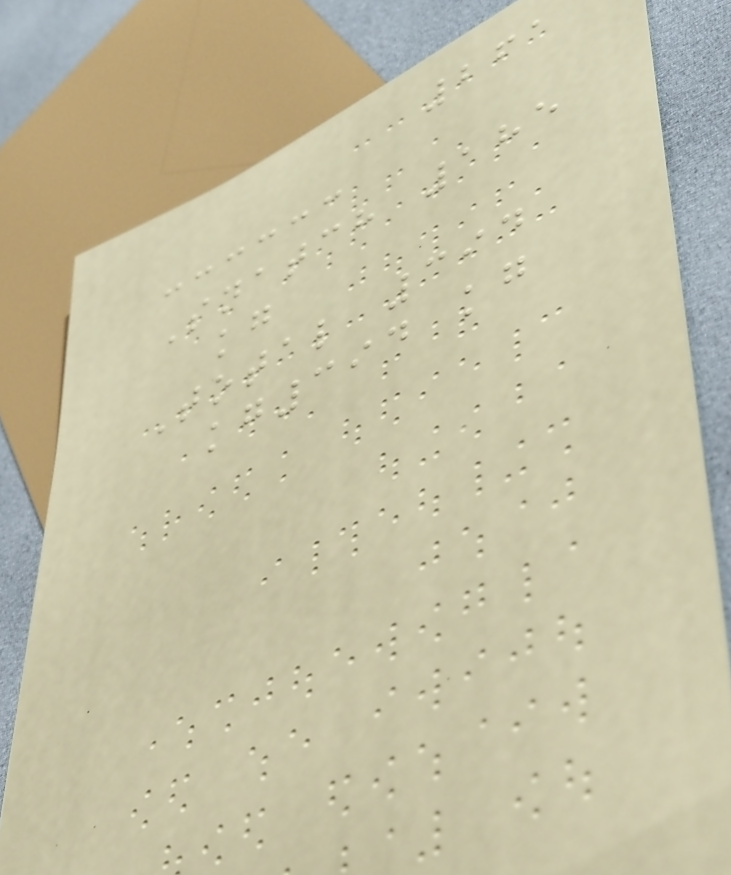261
Snatch 185
kg
Total 394
kg394 kg
